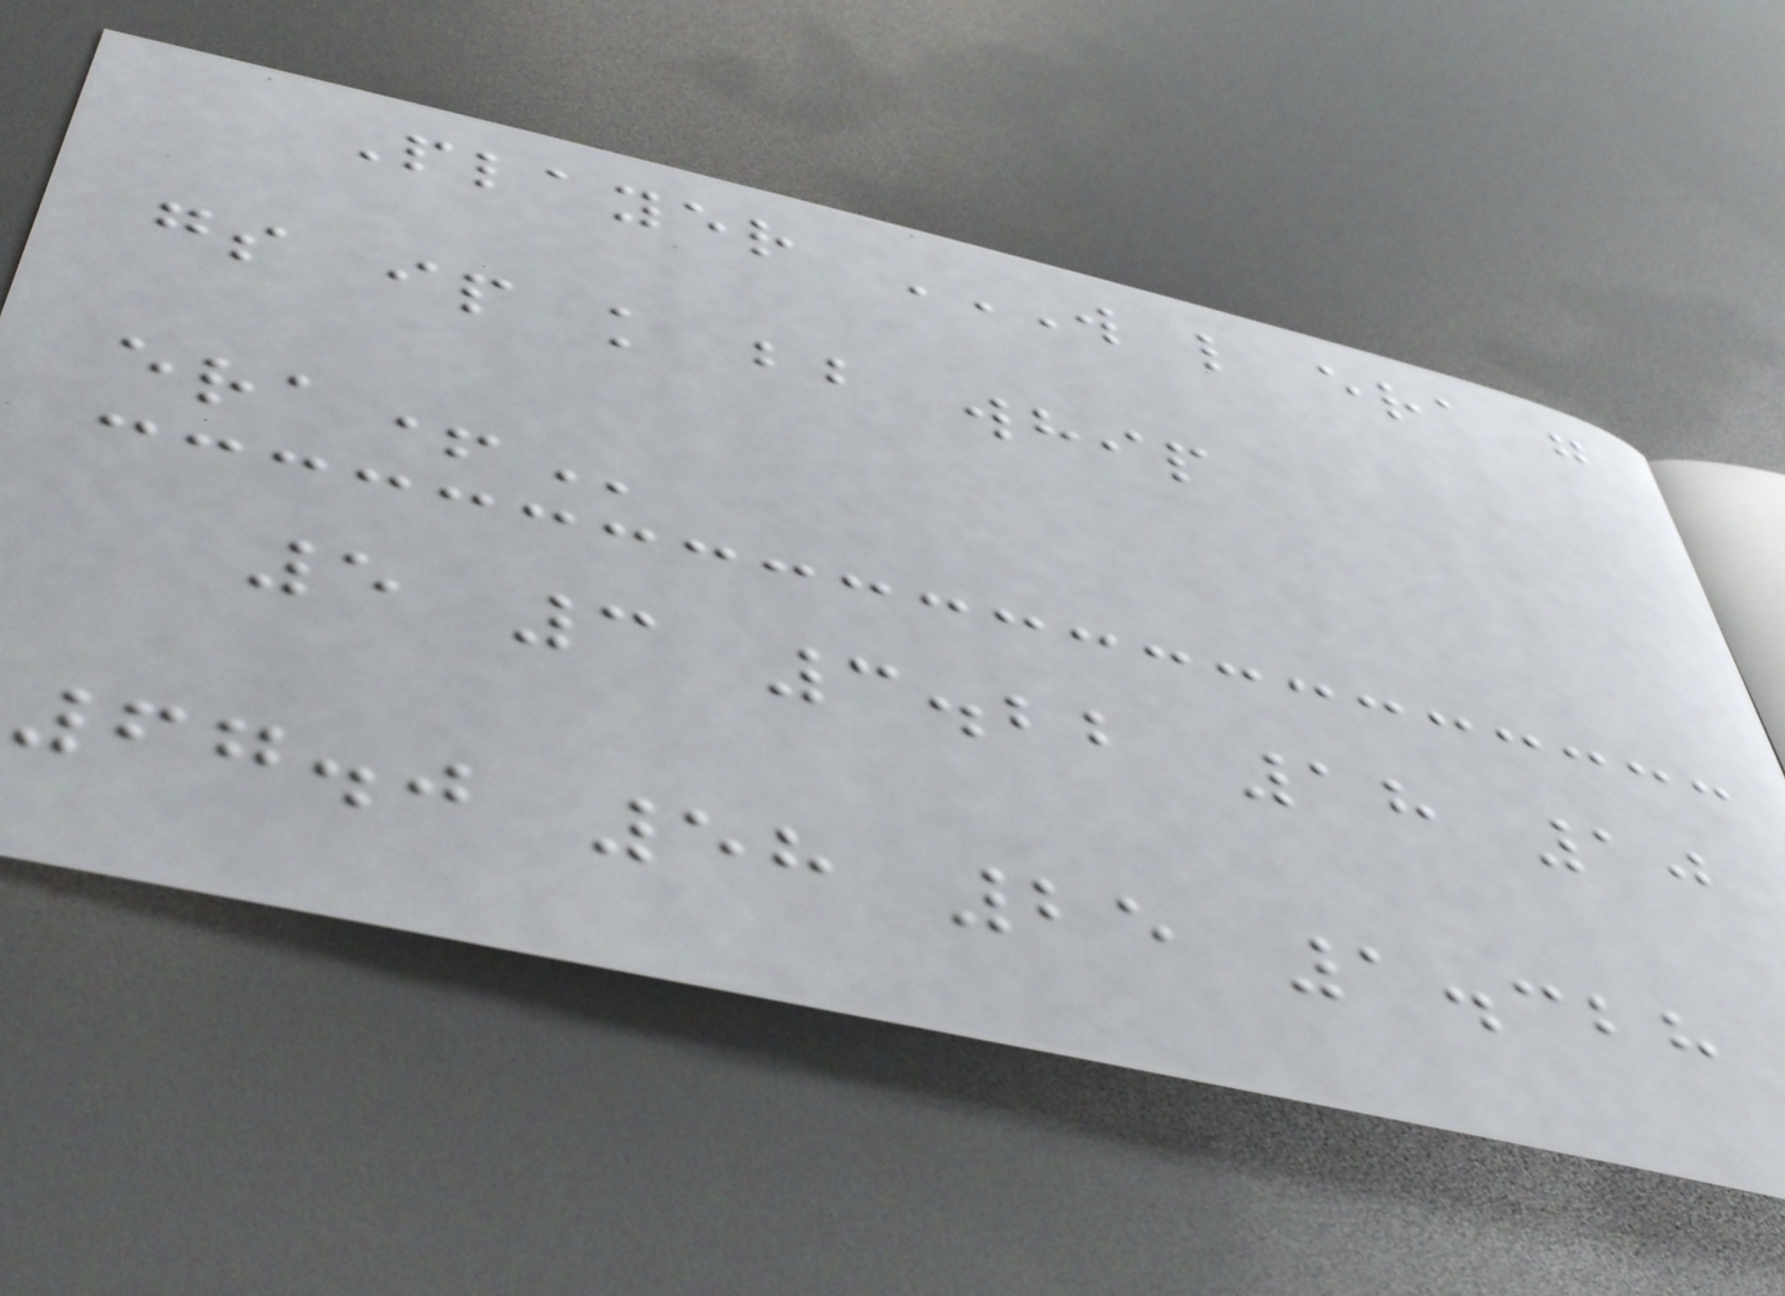Player W L ERA G
GS IP K BB WHIP
ERA+
5 3 3.22 18 10
67.0 58 25 1.328
